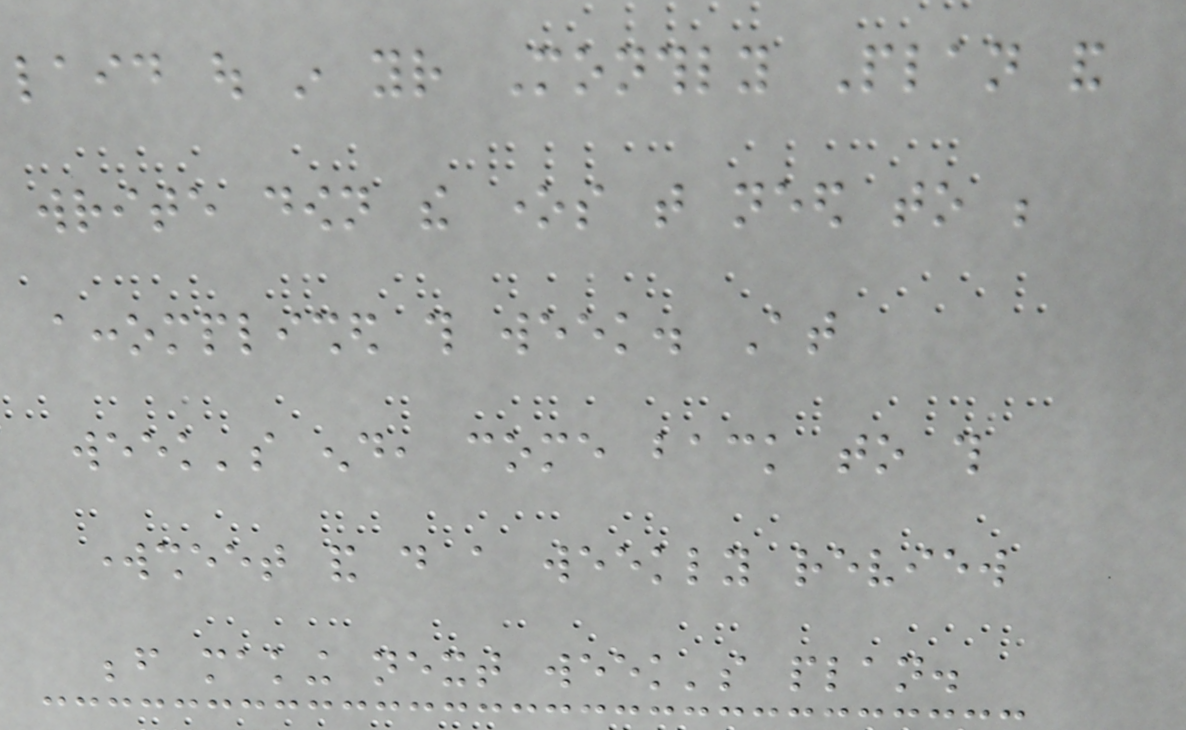laid out in your Monthly Plan and
write down the ones that need to be
accomplished this week. At
week's end, come back to this
worksheet and do a weekly review
before making next week's plan.
